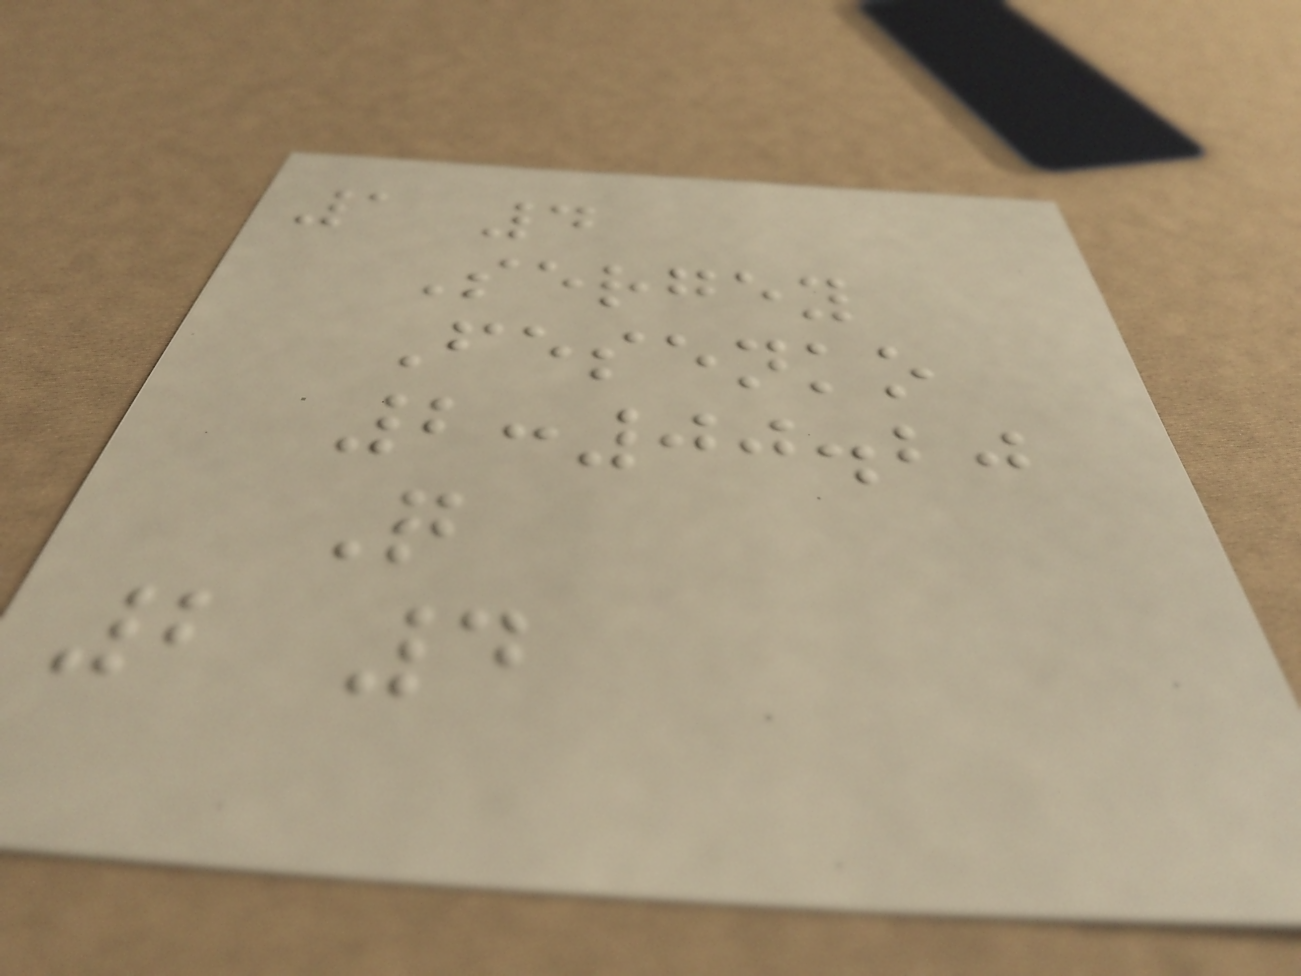1 4
Sergey
Fesenko
2:00.20
Q
2 4
